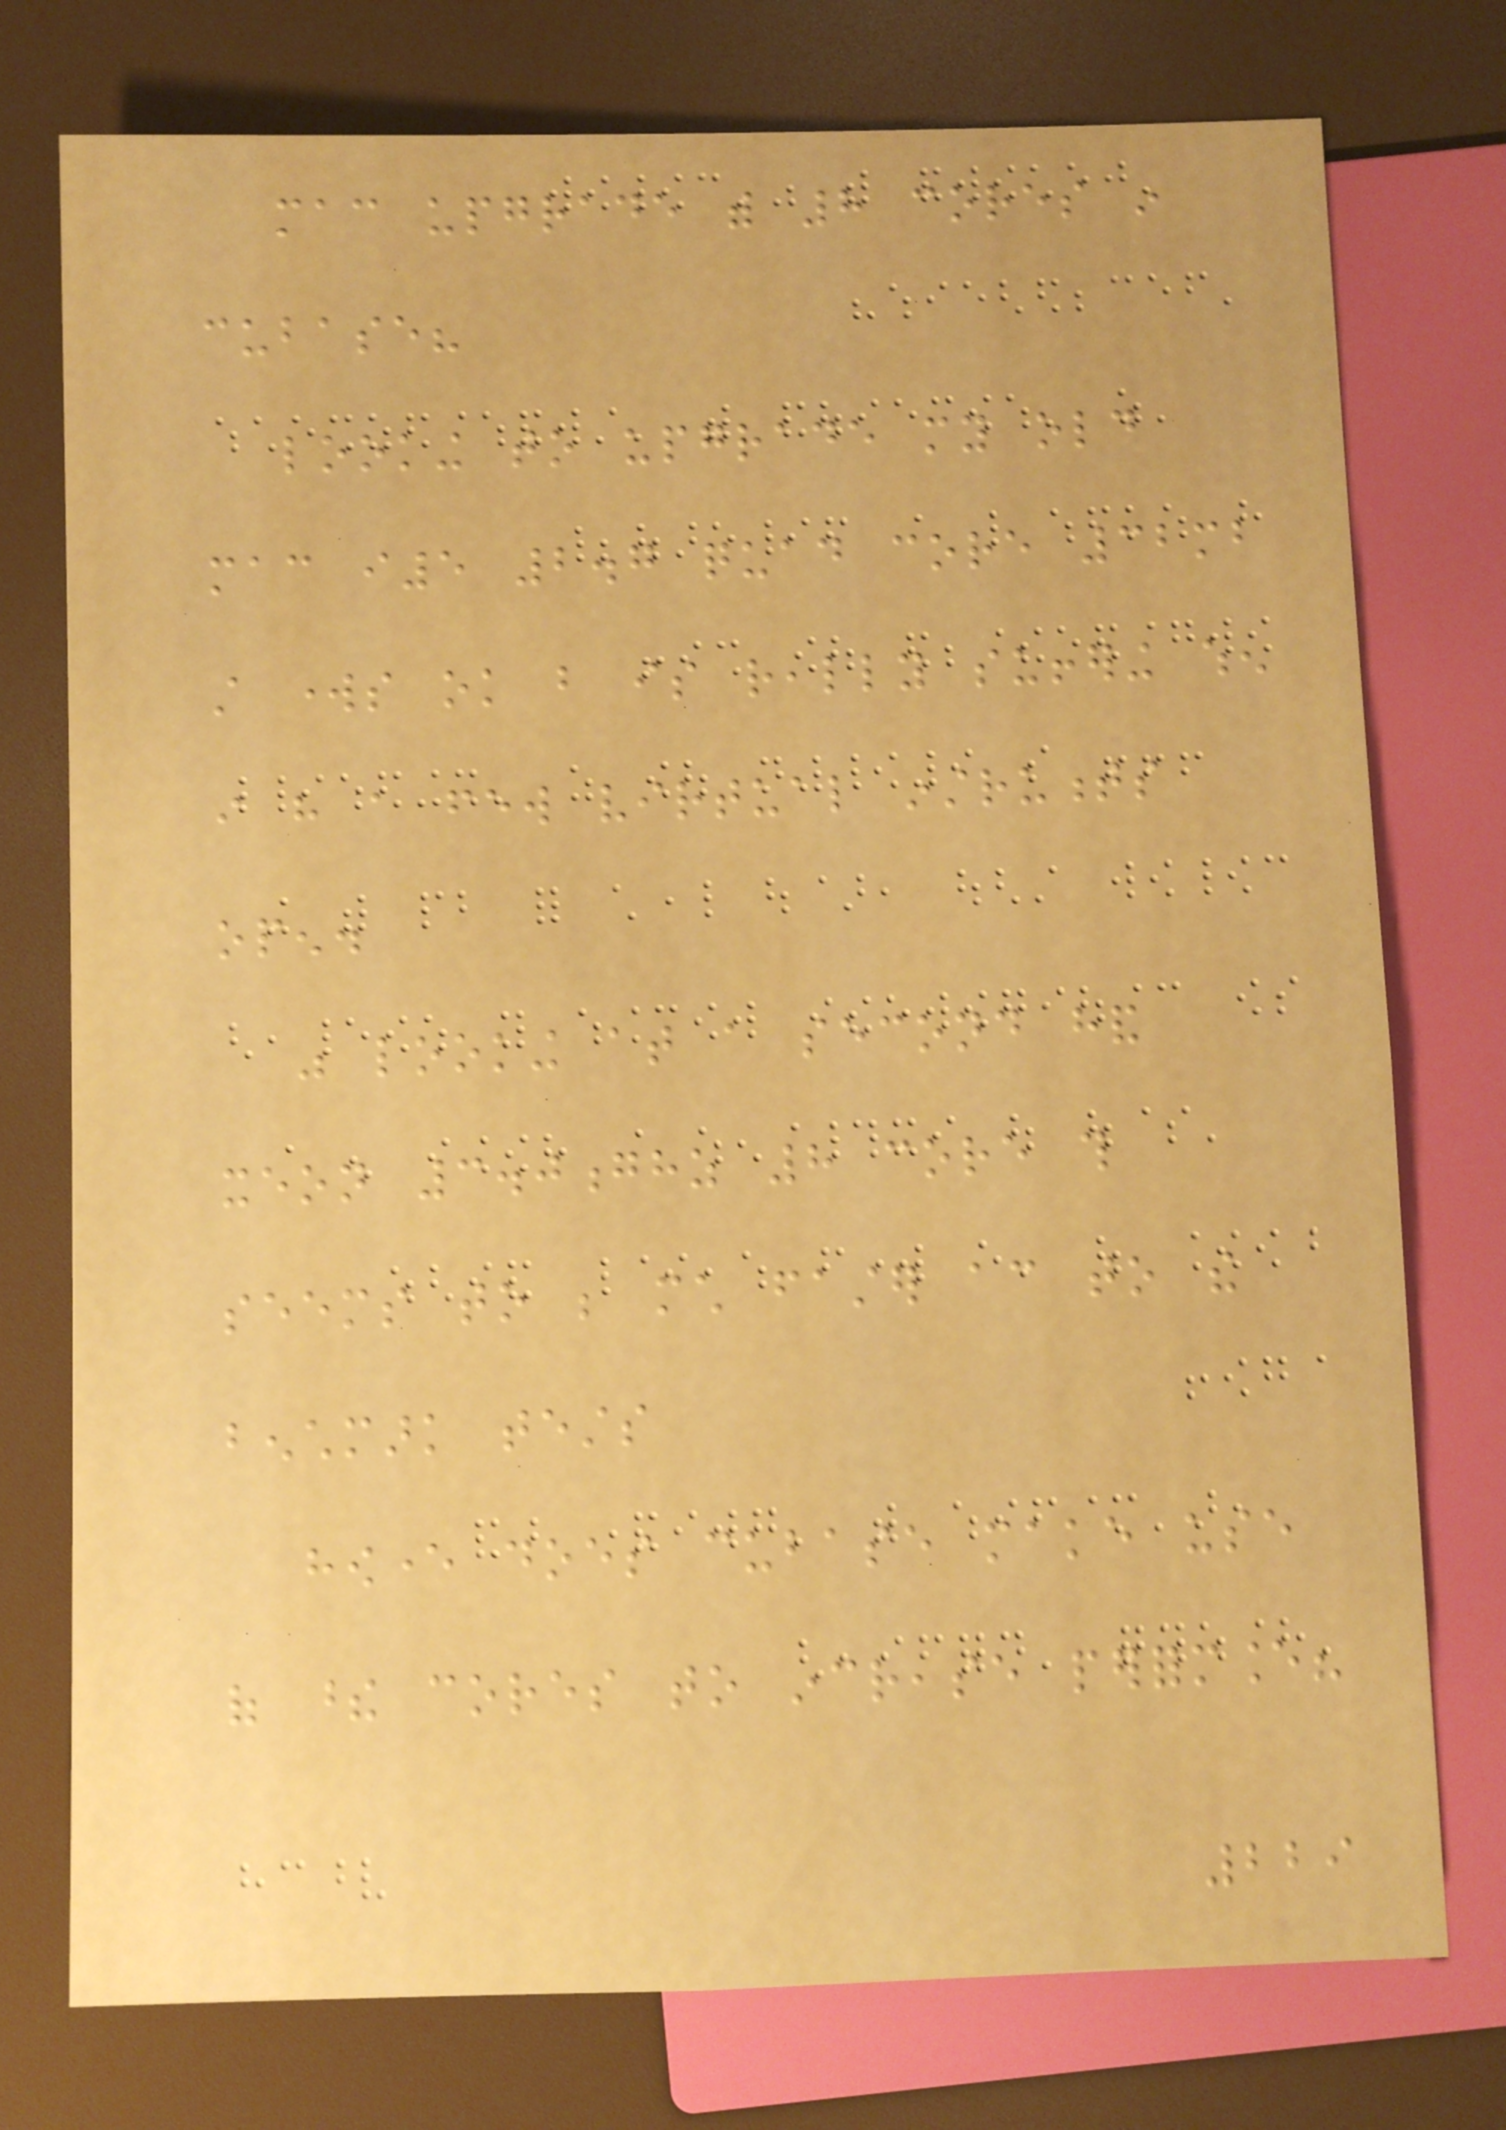mac upgrade with 8 cores in
cubase?
looking to upgrade my old
mac i5 2.7 quad core 32mb
still works ok but is really suffering when
i have a few virtual instruments
open.
was looking at a second hand
xeon 3.0ghz 8 core this
seems to be much faster according to the
benchmark tests
however does cubase make use
of these cores to increase performance?
229
